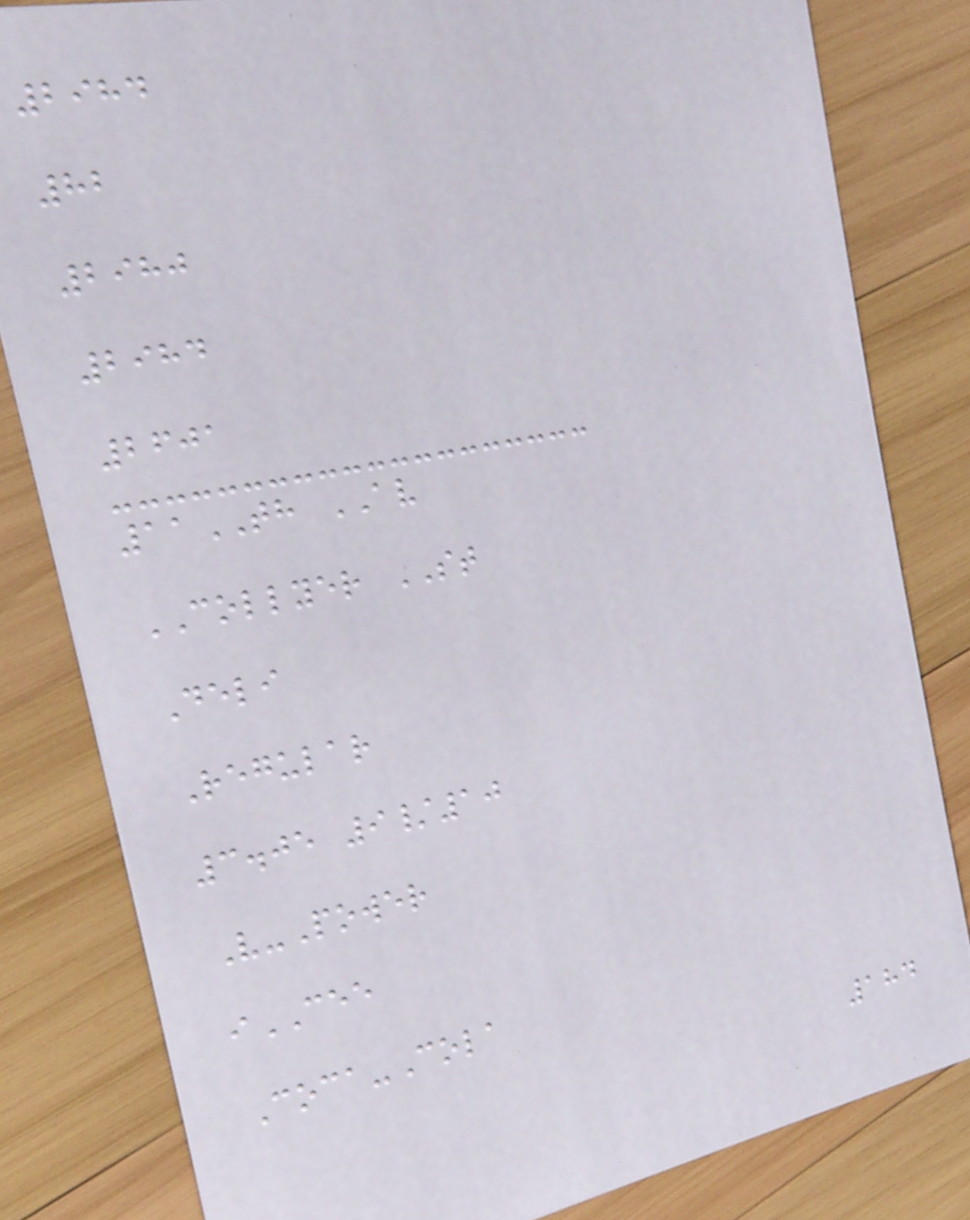2984
82
2980
2984
2601
11TH AV
COLLYER ST
Deli
Regular
3.05 9/10
V-Power
iCEE
Coca-Cola
184
